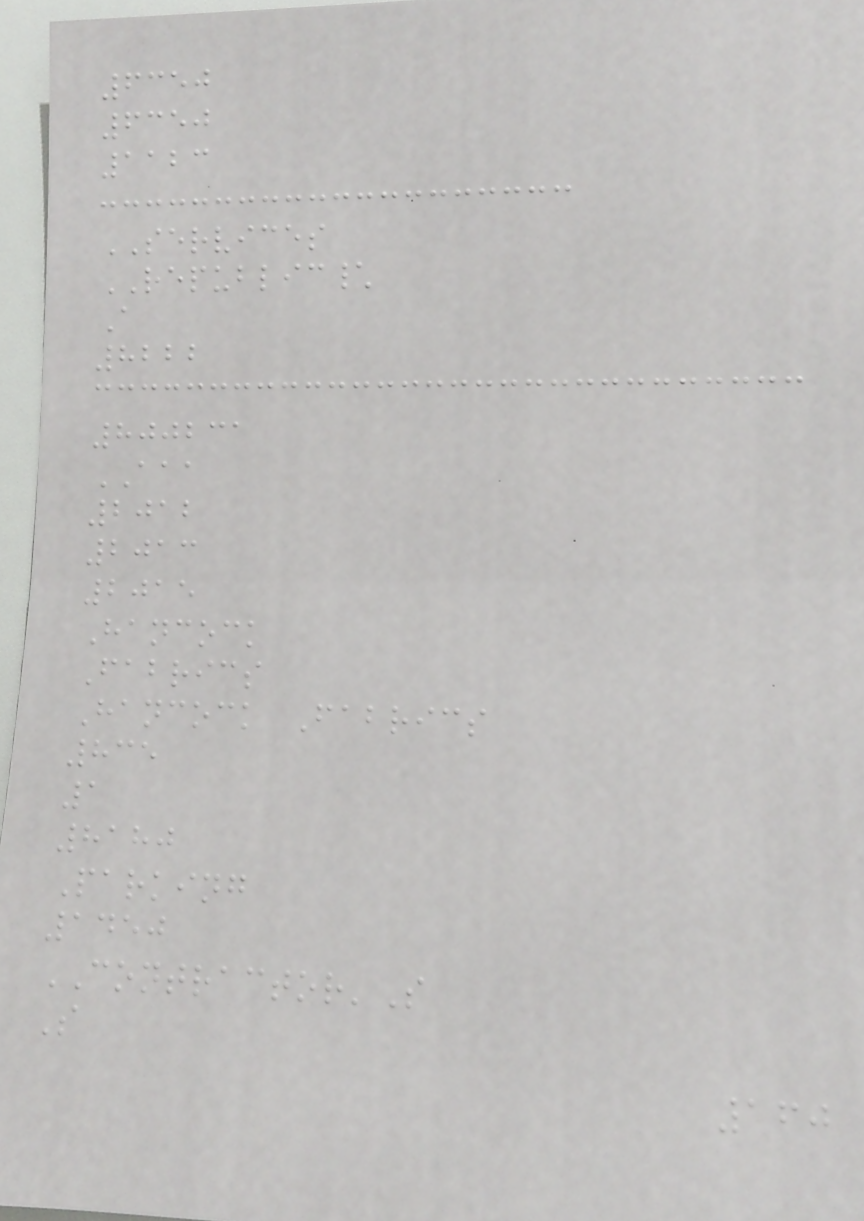6350
6350
1123
SERVICES
REPUBLIC\
A
8222
800231
AAA
2012
2013
2015
Hancock
Fabrics
Hancock Fabrics
835
1
8180
Parking
1450
CONTRACTOR'S
S
160
